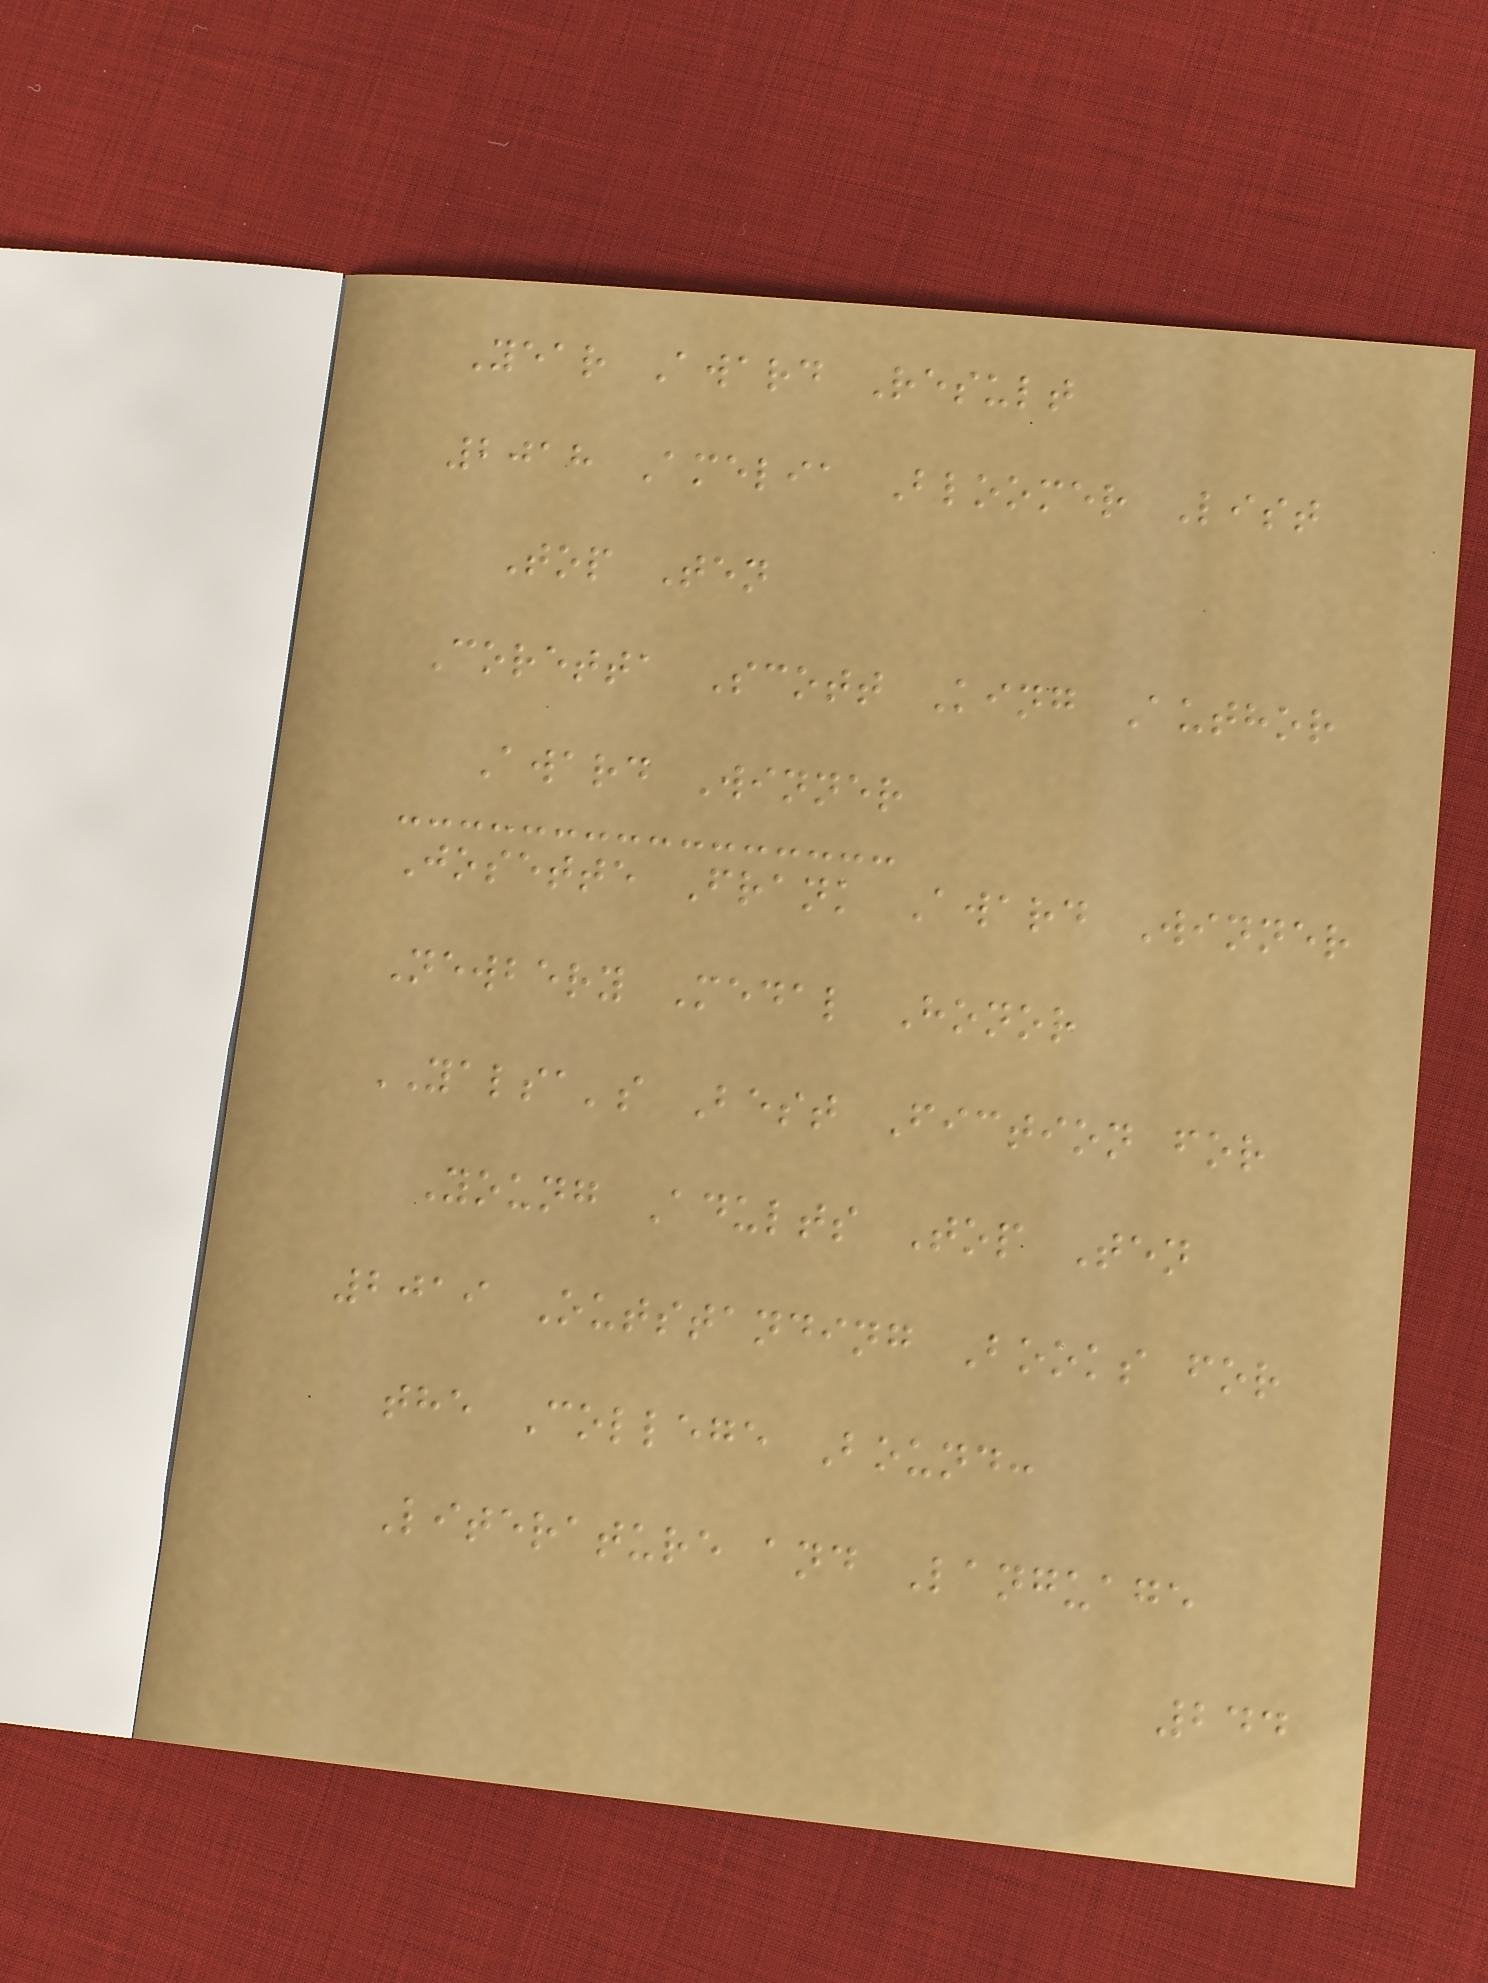Year Award Result
2018 Amelia Bloomer List
Top Ten
Coretta Scott King Author
Award Winner
Josette Frank Award Winner
Newbery Medal Honor
YALSA's Best Fiction for
Young Adults Top Ten
2019 Outstanding Books for
the College Bound:
Literature and Language
244
